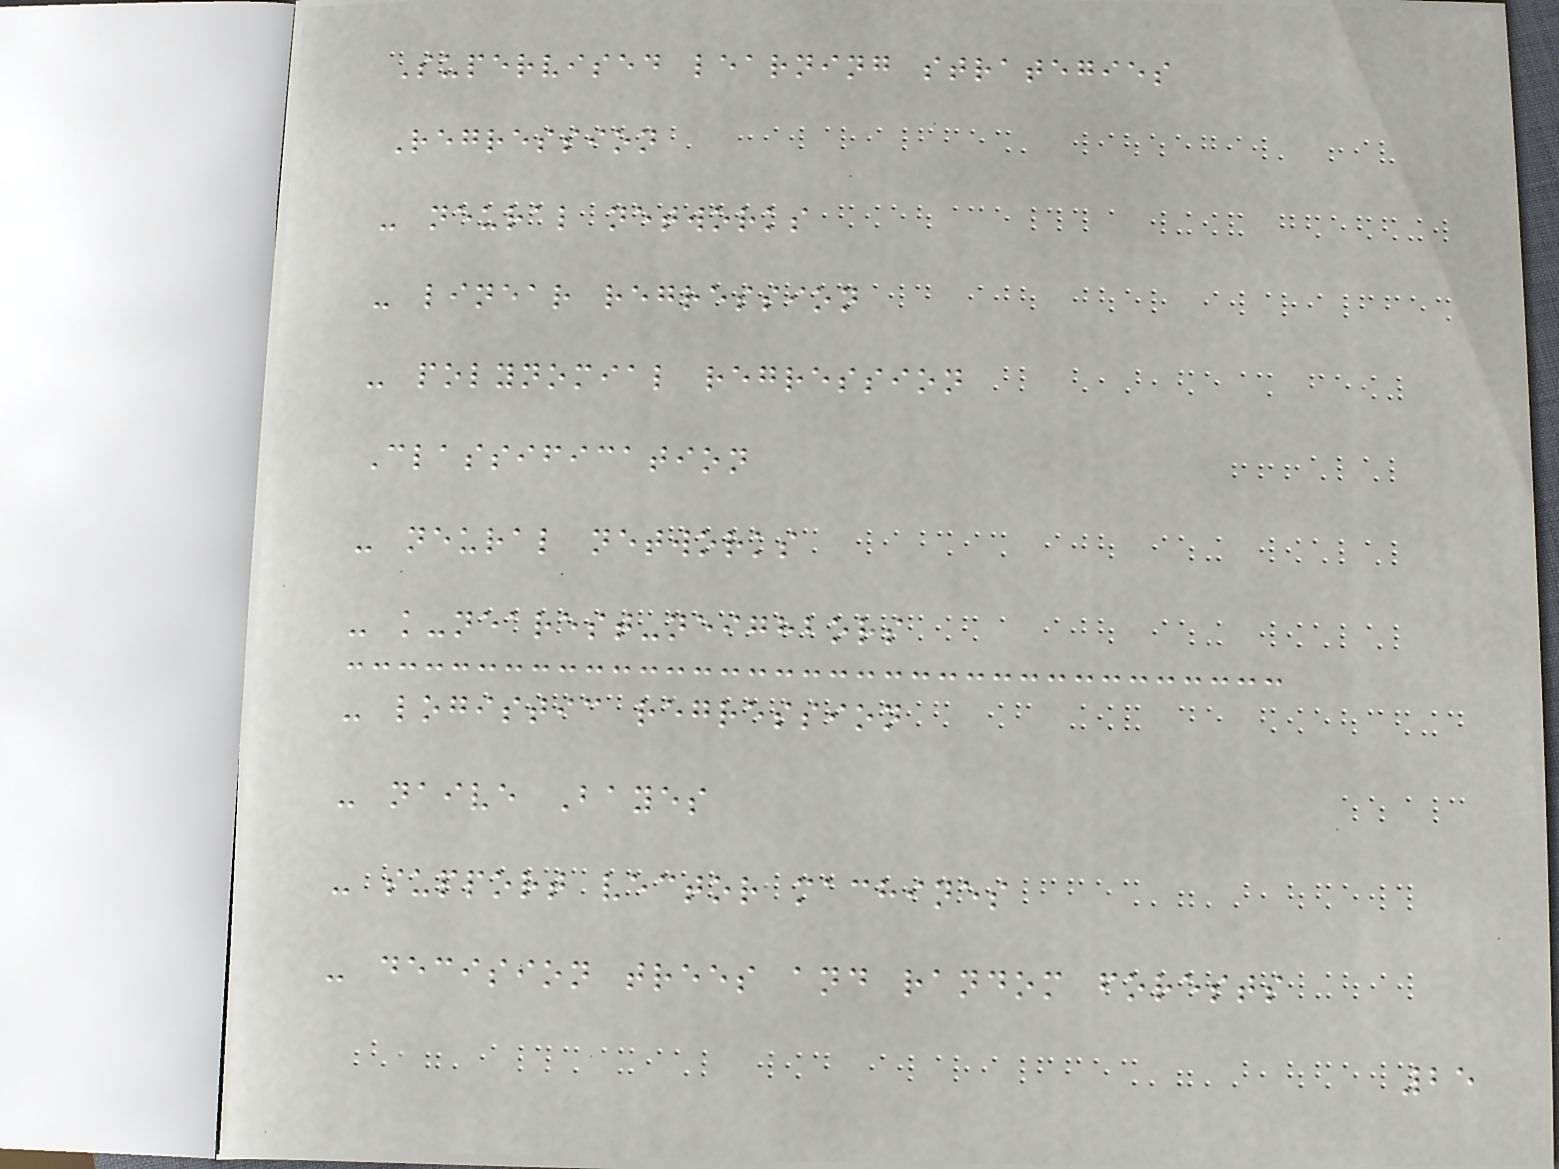Supervised learning strategies
Regression
- neural networks
- linear regression
- polynomial regression
Classification
- neural networks
- k-nearest-neighbors
- logistic regression
- naive Bayes
- support vector machines
- decision trees and random forests
25
